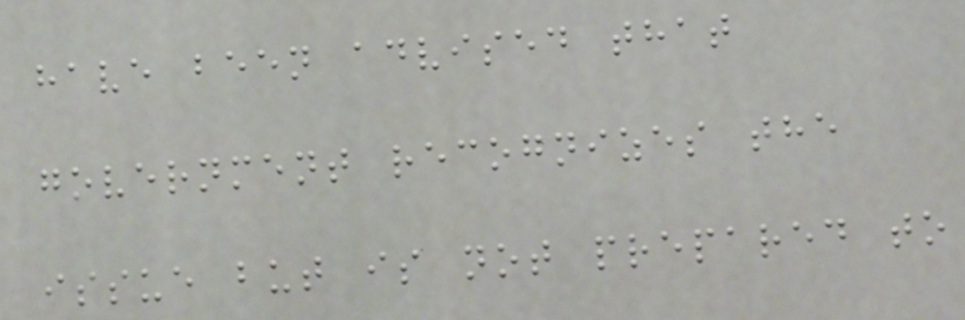have been advised that
government recognizes the
issue but is not prepared to
